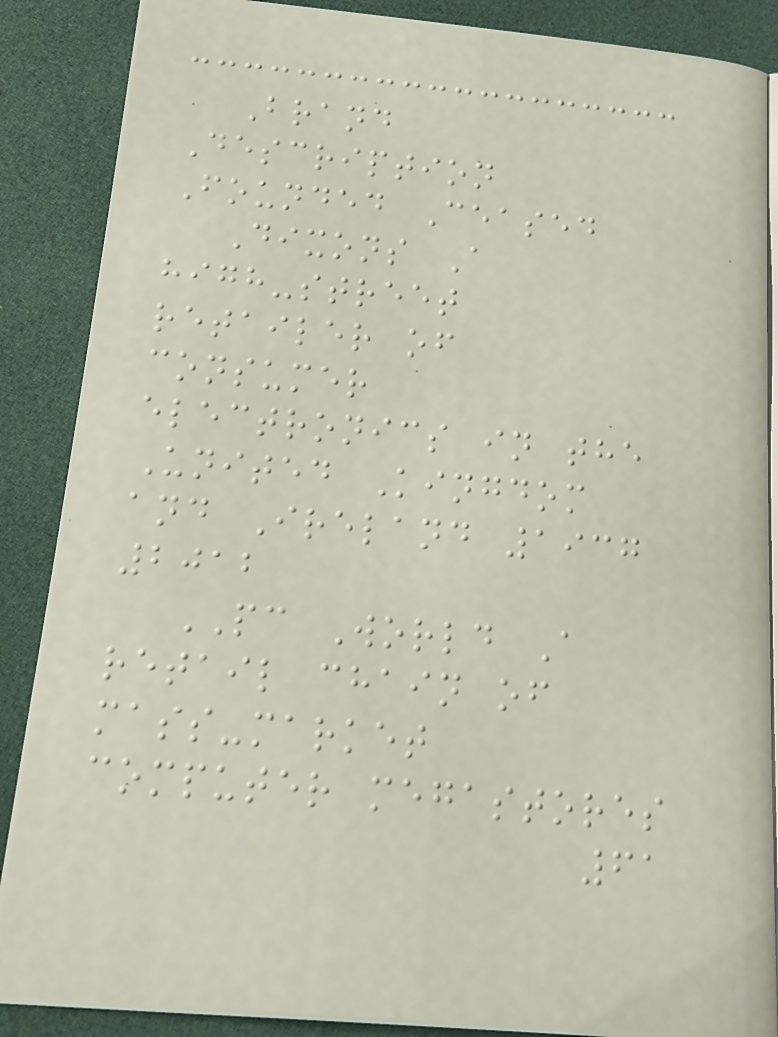Brand
Description
Founded Ceased
Dixons A
high-street
retailer of
consumer
electronics in the
United Kingdom
and Ireland 1937
2012
PC World A
retail chain of
mass-market
computer megastores
61
